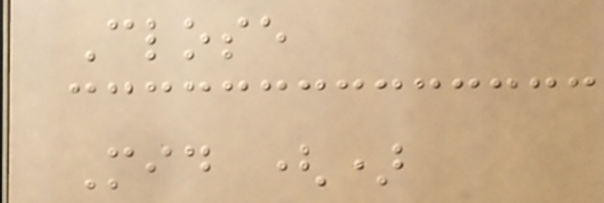Close
Mid ()
